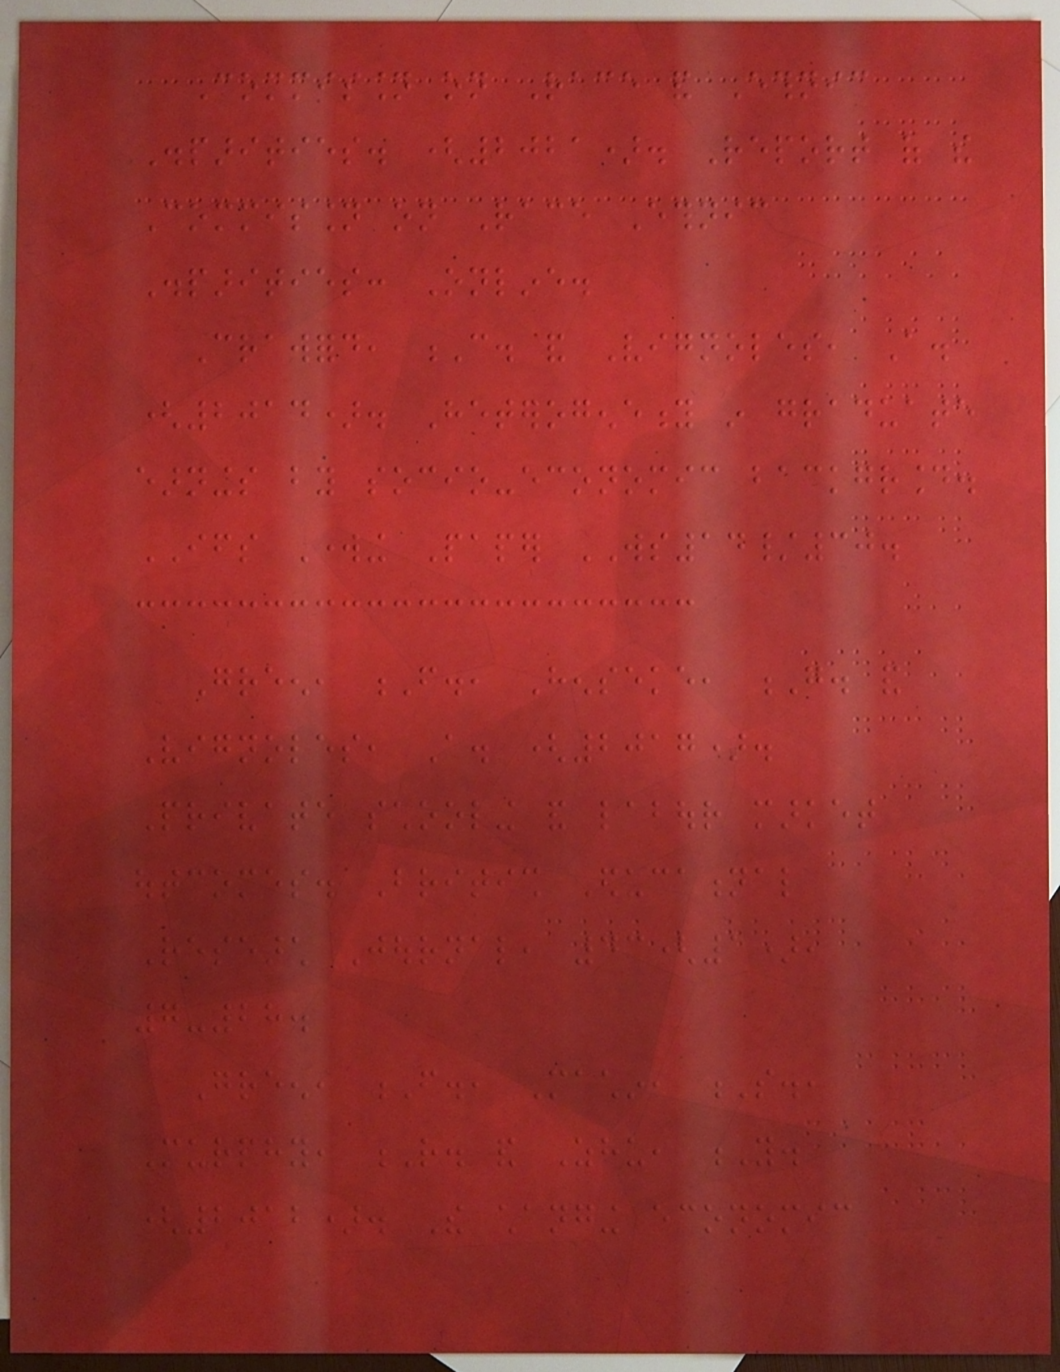Commission on Race and Ethnic
Disparities. (2021). Report of the
Commission on Race Ethnic
Disparities: Online.
Crawford, C. and Vignoles, A.
(2014). Heterogeneity in graduate
earnings by socio-economic background.
IFS Working Paper WS14/30.
Green, F., Henseke, G. and
Vignoles, A. (2017).
Private schooling and labour market
outcomes. British Educational
Research Journal, 43(1),
7-28.
Green, F., Machin, S.,
Murphy, R. and Zhu, Y.
(2012). The changing economic
